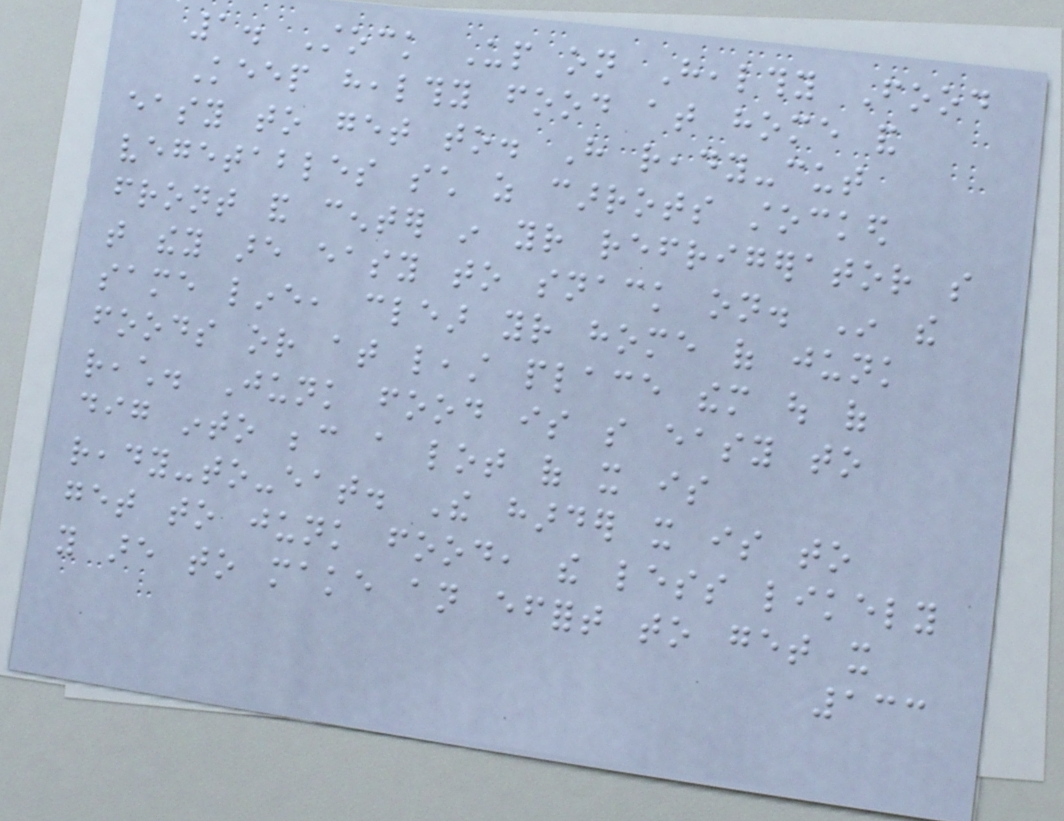1. Stock Up on Healthy Food
Keep healthy food at home and
easy to get to. Have ready-cut
vegetables such as carrots stocked
front and center in your refrigerator so
that they are easy to snack on. In the
same line, clear your home of junk
foods or at least place them out of
reach. Junk food is so easy to
dig into because a lot of it is
ready-to-eat. The harder it is to
get to junk food, the less likely
you are to make an effort to get it
133
